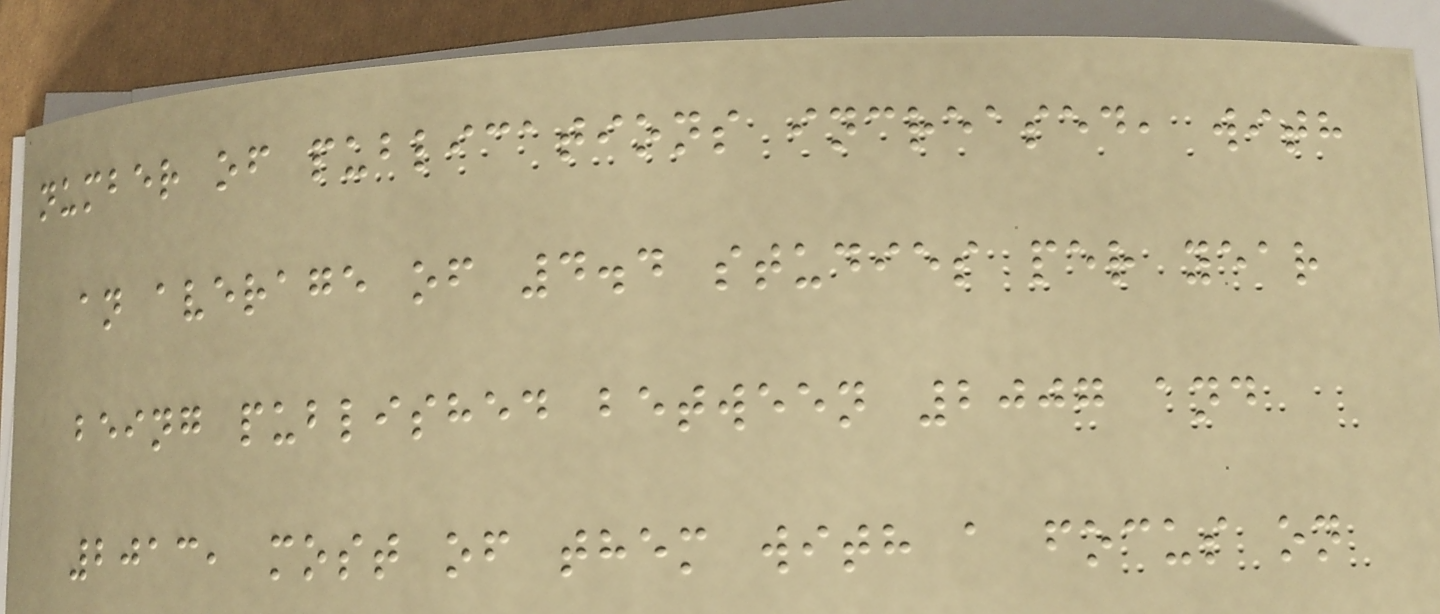number of publications increased, with
an average of 4.4 studies per year
being published between 2007 and
2013, most of them with a focus on
